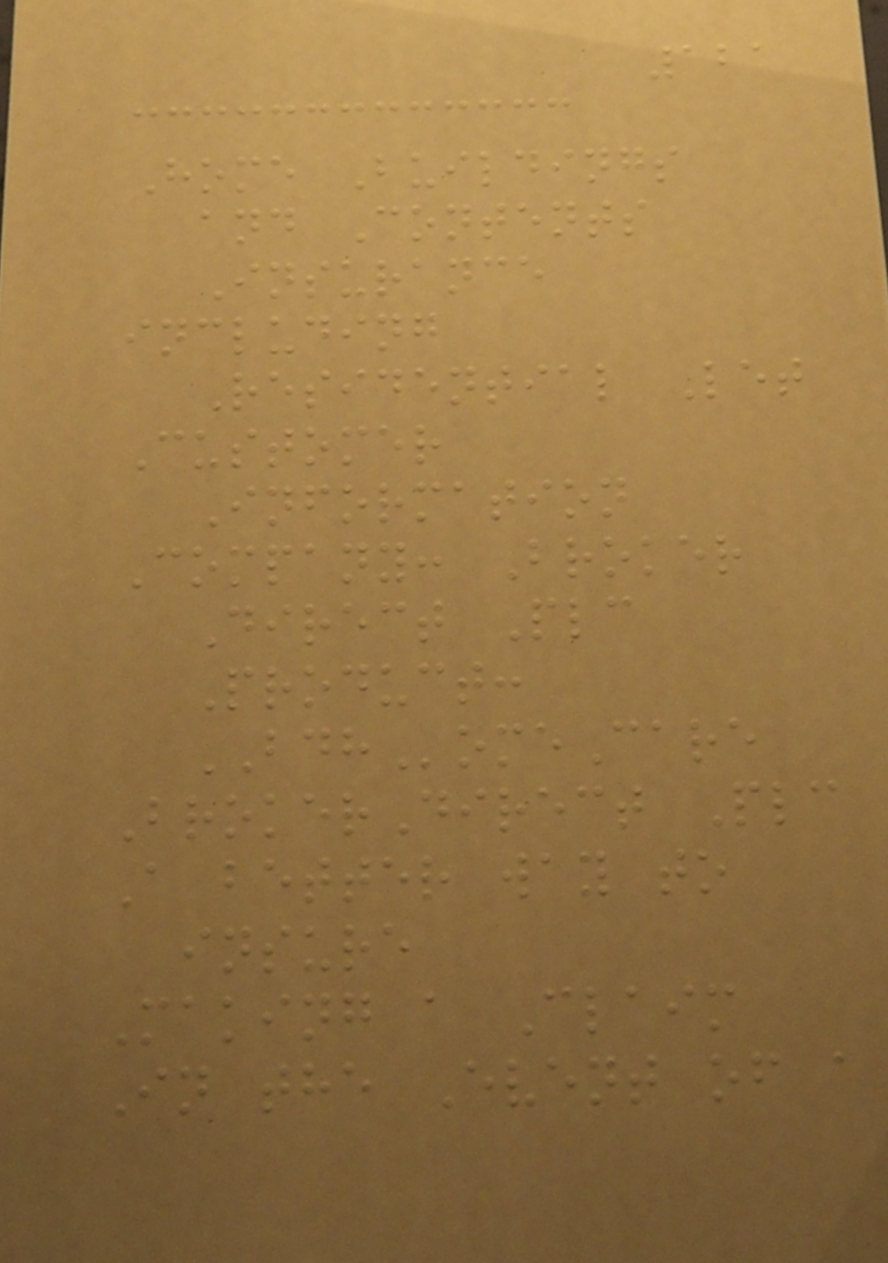121
Home Buildings
and Contents
Insurance
including
Residential Let
Customer
Information
Company: Broker
Direct Plc
Product:
BDHomeCare
BrokerDirect Plc
A better way to
insure
Making a Claim
In the Event of a
